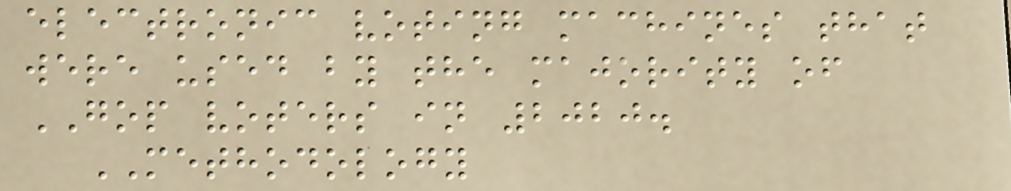electronic voting machines that
were used by the majority of
GOP voters in 2020.
METHODOLOGY
